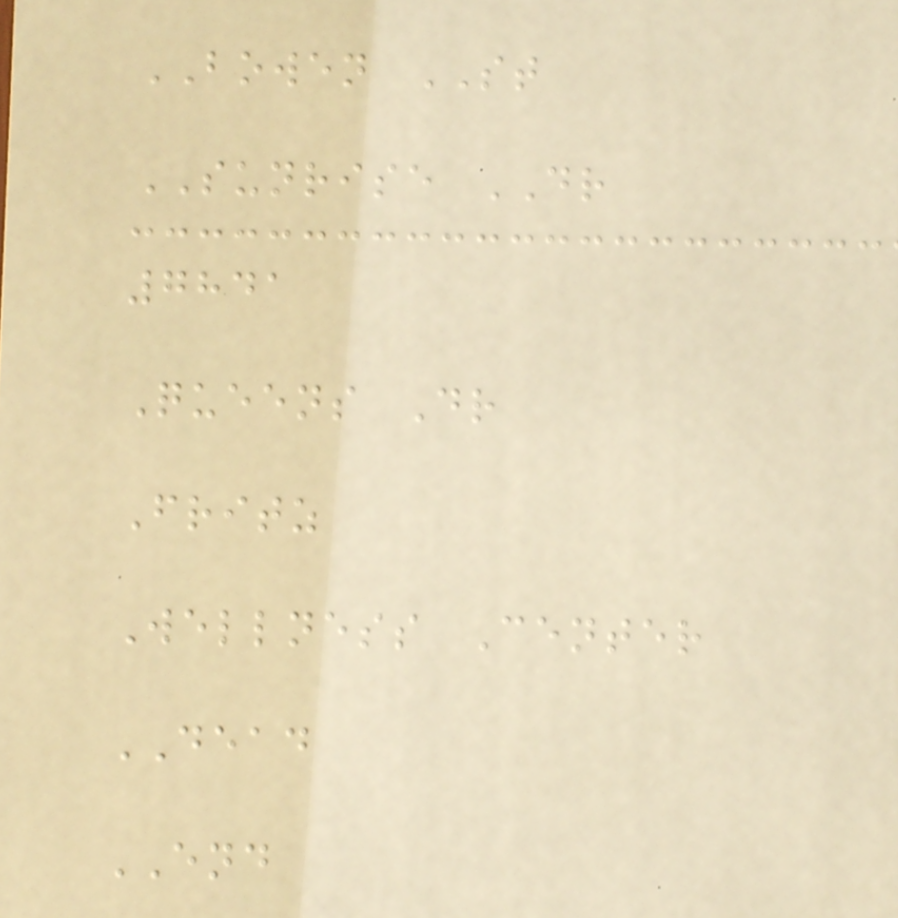BOWEN ST
SUNRISE DR
7841
Queens Dr
Fritz
Wellness Center
DEAD
END
